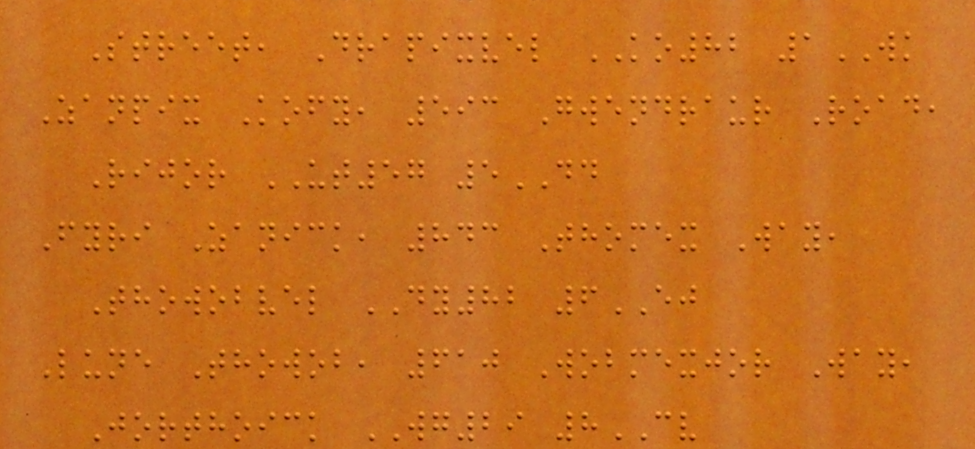Street, Drapixvel KO82 1WK
Zanpix Kofy, 593 Gwendraur Road,
Rijor UT57 5DD
Fyri Zanick, 843 Thomex Way,
Thowobvel DY82 6EJ
Lune Thowob, 610 Wobmexjor Way,
Jorthoick WG29 8CV
